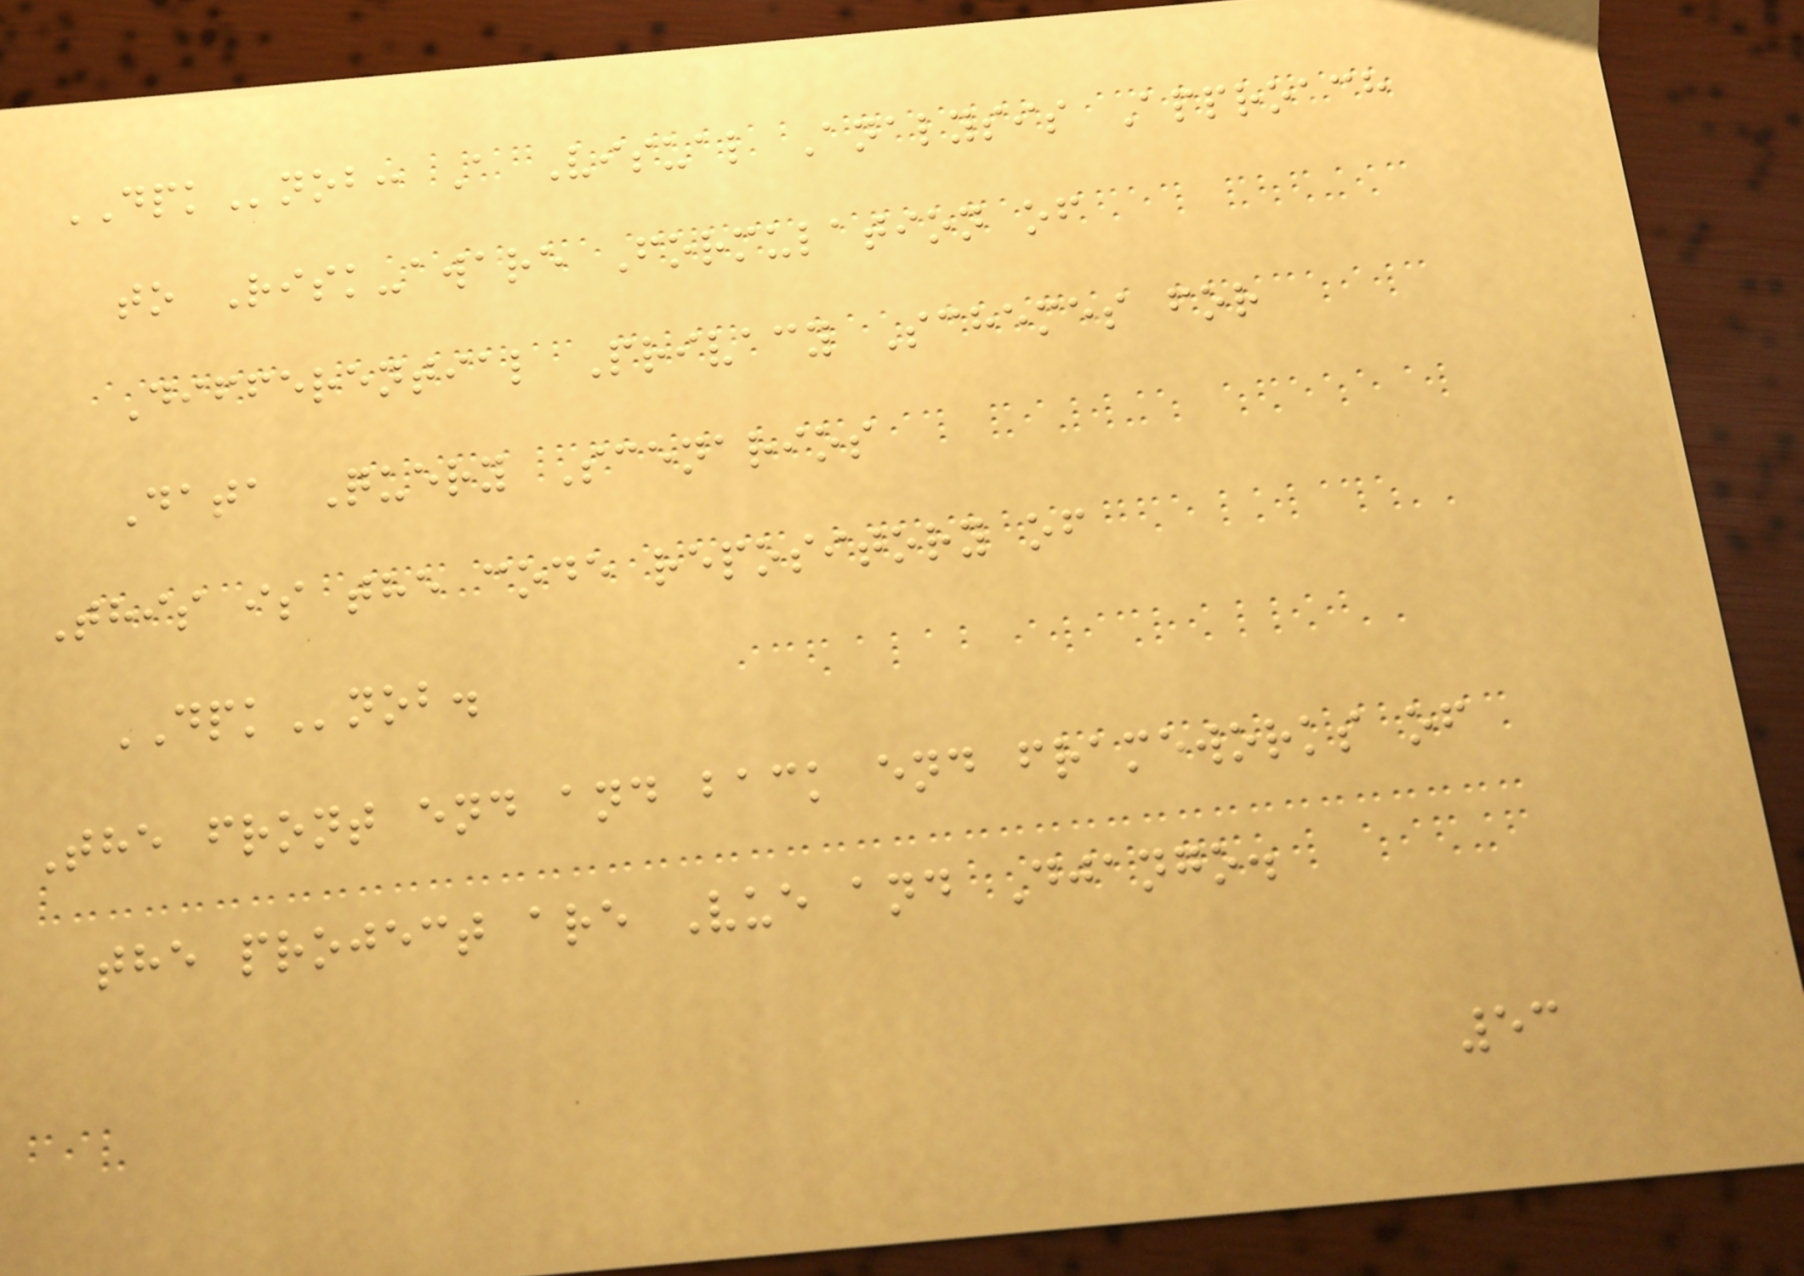DPKnob: A Visual Analysis Approach
to Risk-aware Formulation of
Differential Privacy Schemes for
Data Query Scenarios
This is the code repository of
DPKnob.
The front end and back end frameworks of
the project are Vue and Django.
53
